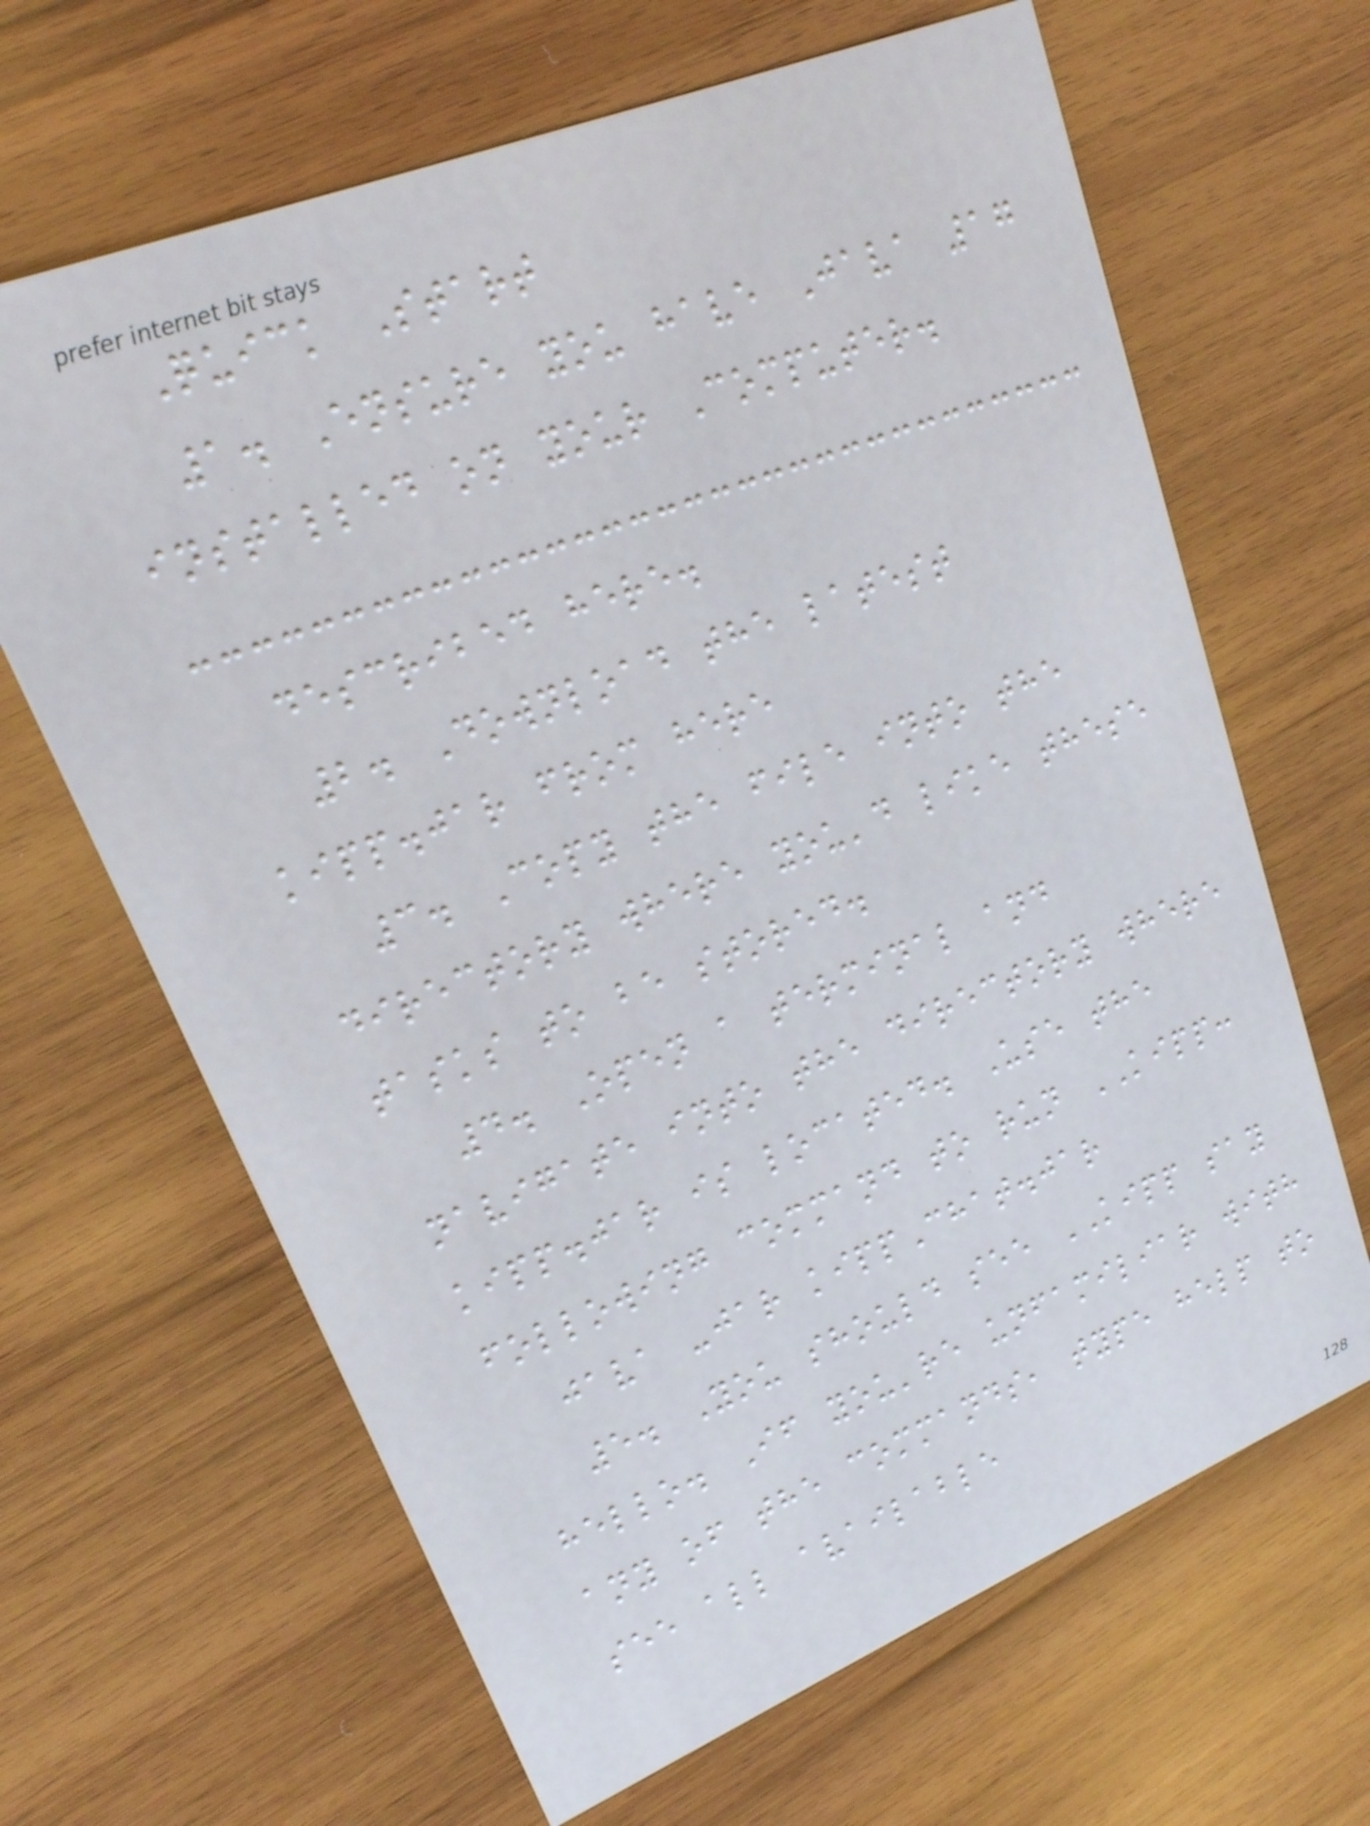Quick Start
1. Ensure you have Java 17
installed on your Computer.
described here.
2. Download the latest
kipp.jar from here
3. Copy the file into the
directory where you'd like these
tasks to be stored.
4. Open a terminal and
navigate into the directory where
kipp.jar is located. Use the
following command to run KIPP:
java -jar kippChat.jar
5. You should see KIPP say
hello. If you're unfamiliar with
any of the commands, type help to
see all available
